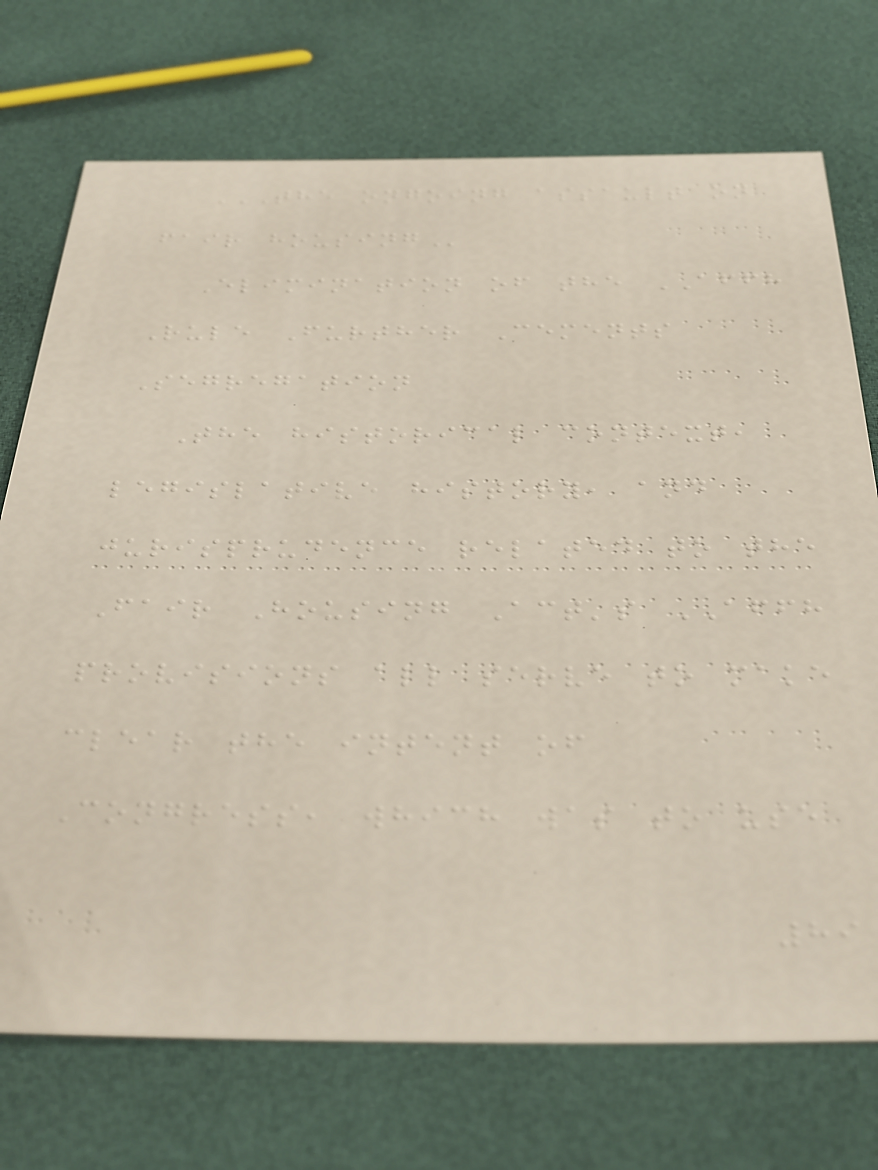THE ONGOING ASSAULT ON
FAIR HOUSING
Elimination of the AFFH
Rule Further Cements
Segregation
The historical context,
legislative history, and
jurisprudence related to the
Fair Housing Act's AFFH
provisions all serve to make
clear the intent of
Congress, which was to use
89
